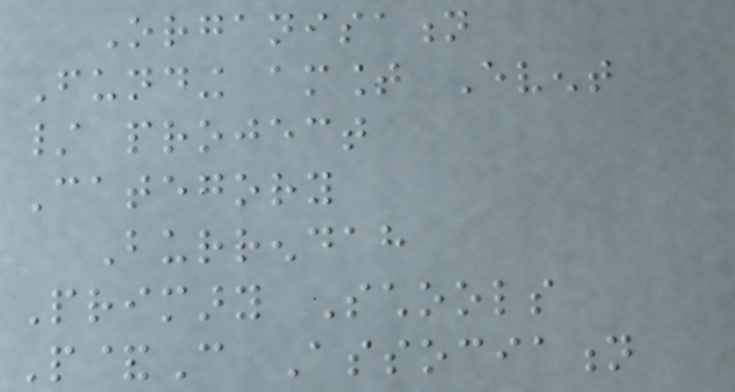Organisation
Funding amount Event
/ project
Category
Burrendah
Primary Schools
P&C Association
